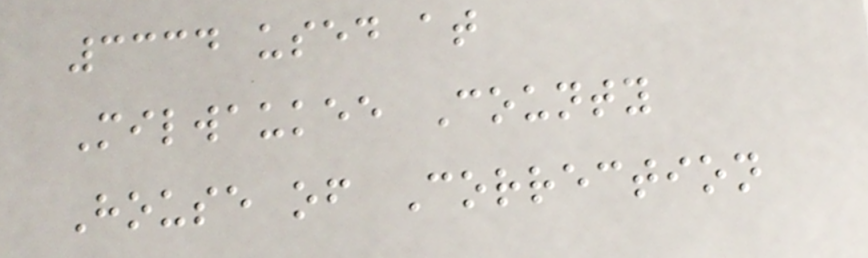3334 used at
Milwaukee County
House of Correction
